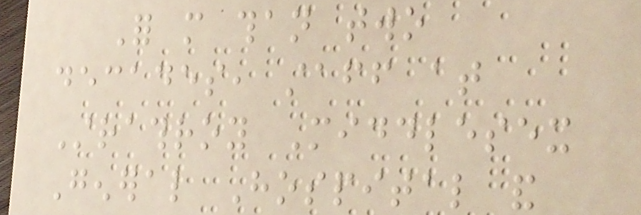For more than two
decades, staff at
Strathroy Middlesex
General Hospital and
